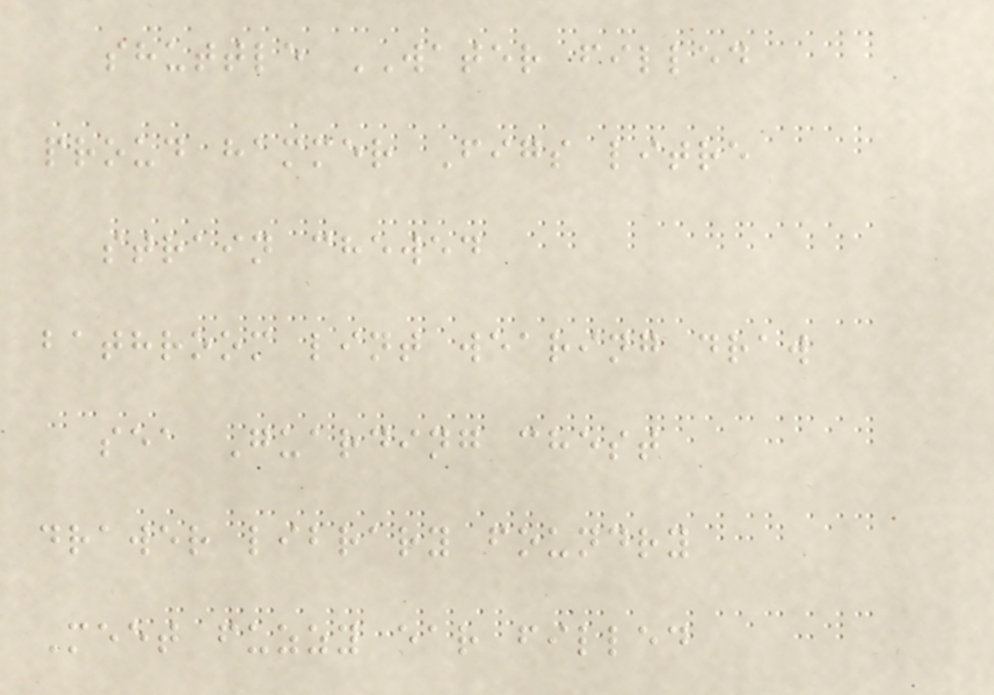shuttle WATER filled
proud hammer Figs litre
strain chewed
bathroom lint wearing draw
sea Guarding chest
drawer library foundry
Meet fuzzy ear filled
